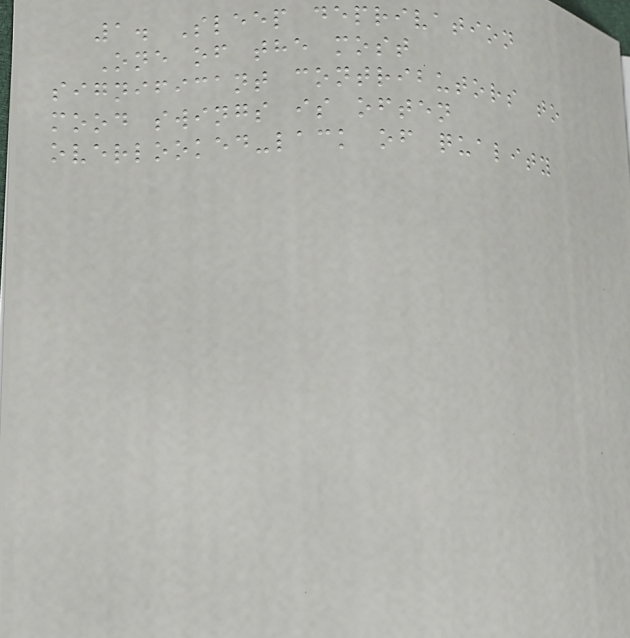1. Sleep deprivation
One of the most
significant contributors to
mood swings is often
overlooked-lack of quality
